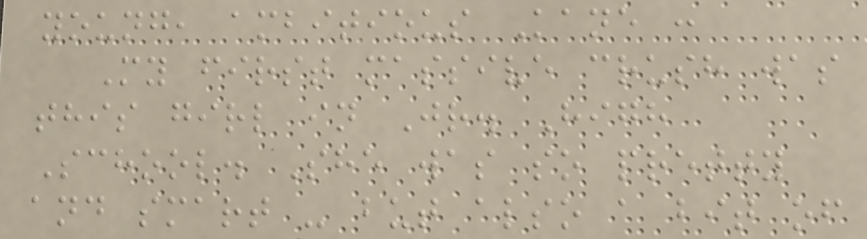young, ambitious Kane :
My first massive crush was
this girl in Jr. High
School. She was so pretty
and smart - but also a bit of
